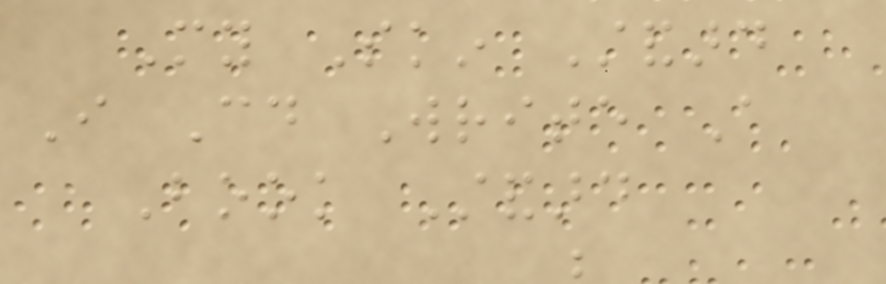My Skin Standard
I Could Write A
Book Standard
